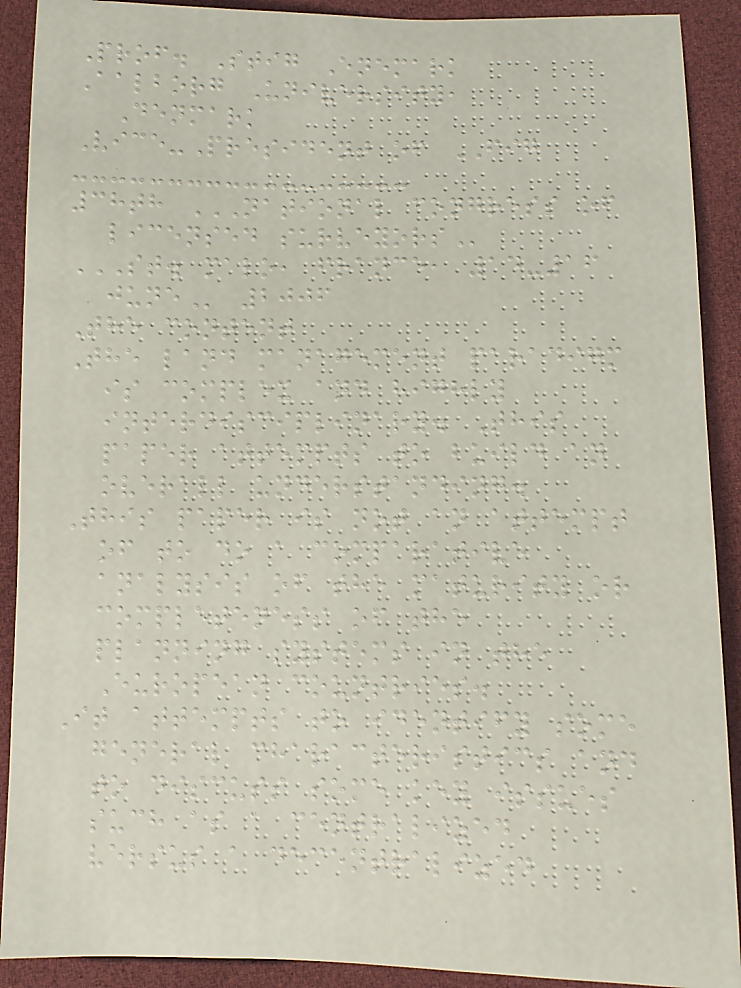Prof. Stig Enemark
Aalborg University,
Denmark
Vice-President of FIG
38th NATIONAL CONGRESS OF
LICENSED SURVEYORS
ST. MALO, FRANCE, 14-16
JUNE 2006
The content
The land management paradigm
is complex and highly
interdisciplinary. This
paper attempts to build an
overall understanding.
This paper is not an attempt
of to do a comparative
analysis of the maturity or
completeness of the
planning systems in the
European countries.
It attempts to identify some
general characteristics and
to discuss some key issues
such as a centralized
versus a decentralized
